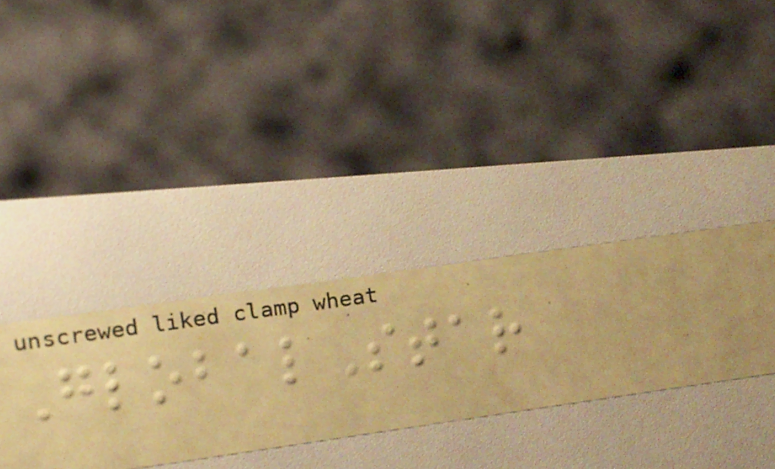GlobalStar
